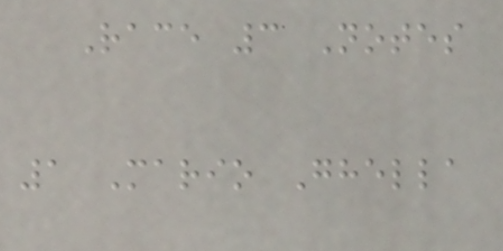Race 3 Notes
1 Mario Ghella
